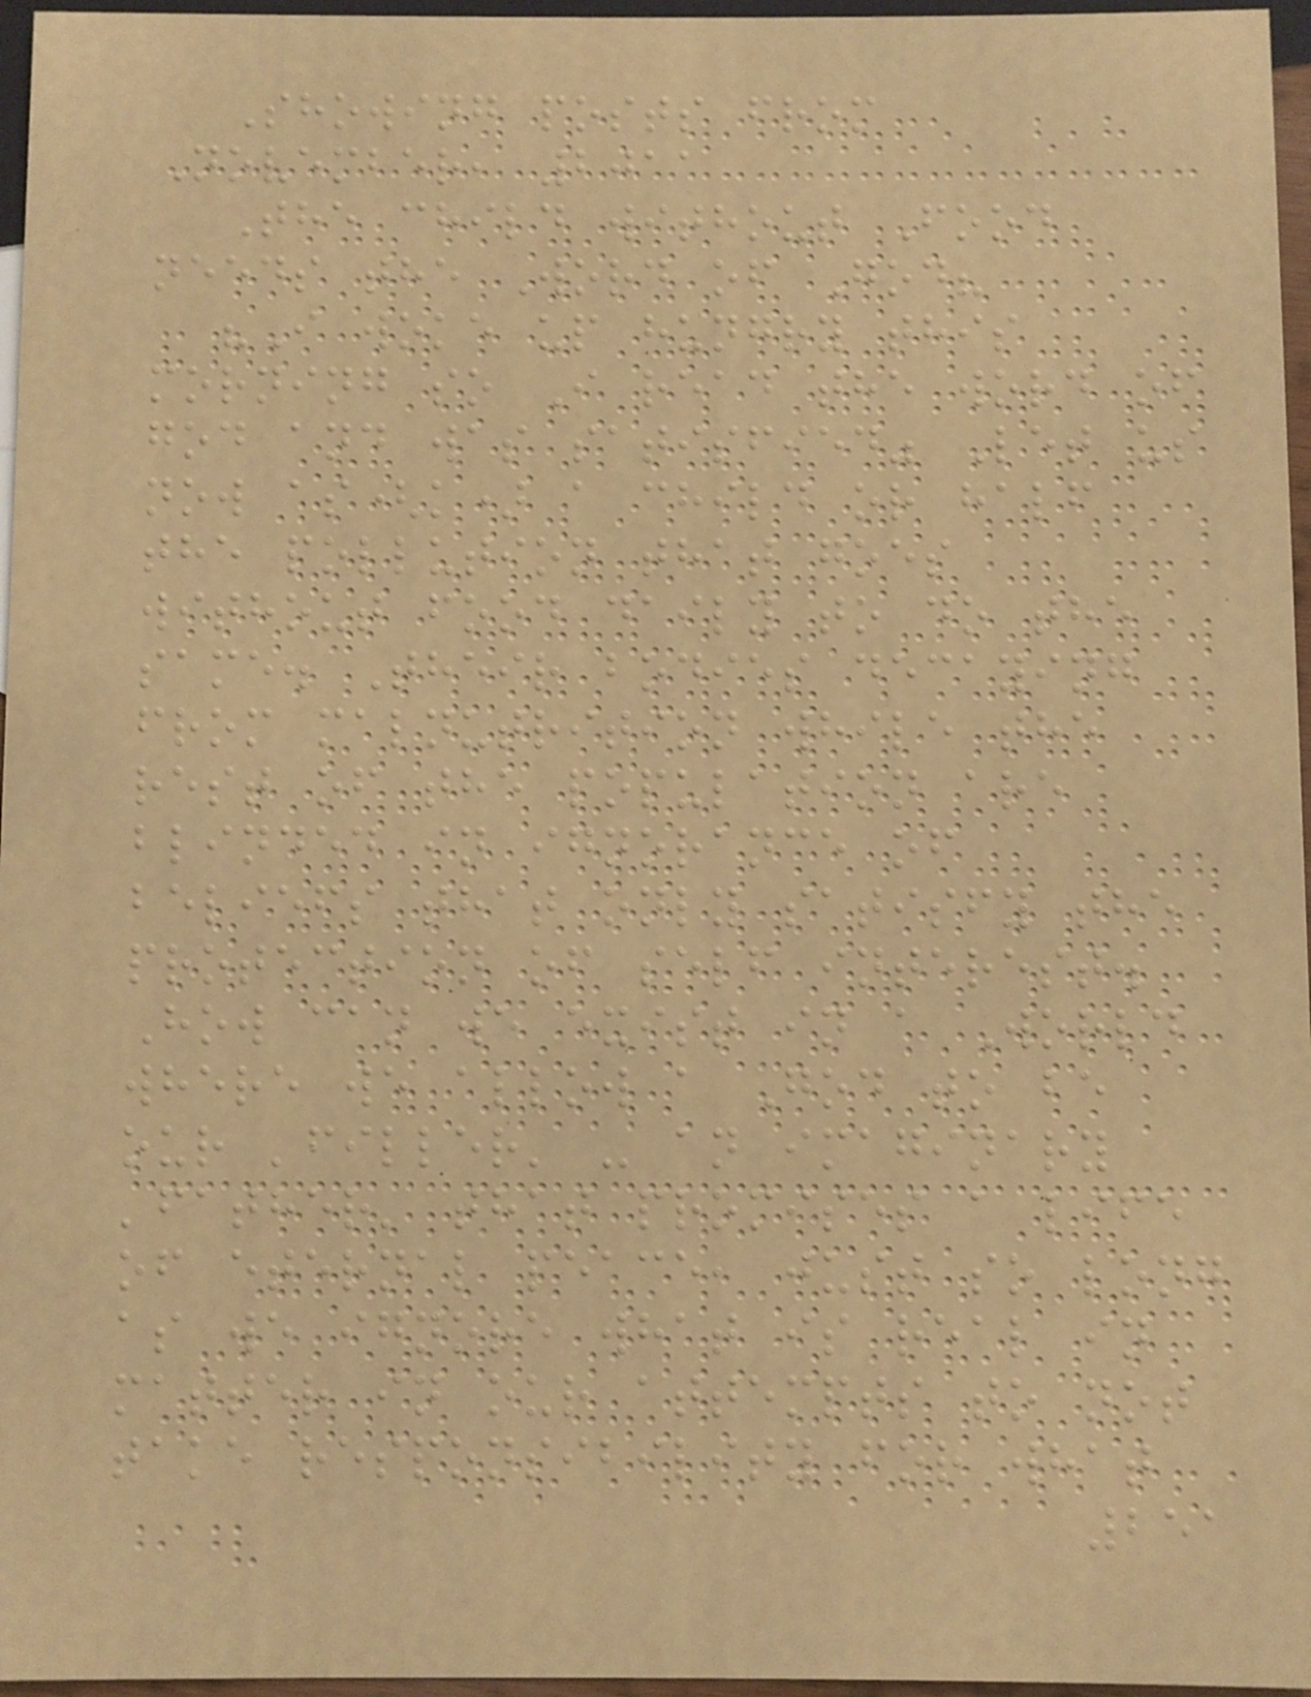Showing posts from
November, 2011
The child without Food
needs the Word of God?
"I woke up hungry this
morning so I read the word of
god and was satisfied" Let us
now as(k) a child or half
the pollution that goes
without food daily to do the
same. Their bodies decaying
from malnutrition while the
rest of the population are
blinded in ignorance of
beliefs that only satisfy the
protection of self interest.
How can we exist in a World
where we allow a God to be
our 'filler' - an imaginary
'father' that promises a life
of eternal peace, just so long
as we ignore what is real in
matter in our attempts to not
take responsibility for what
251
